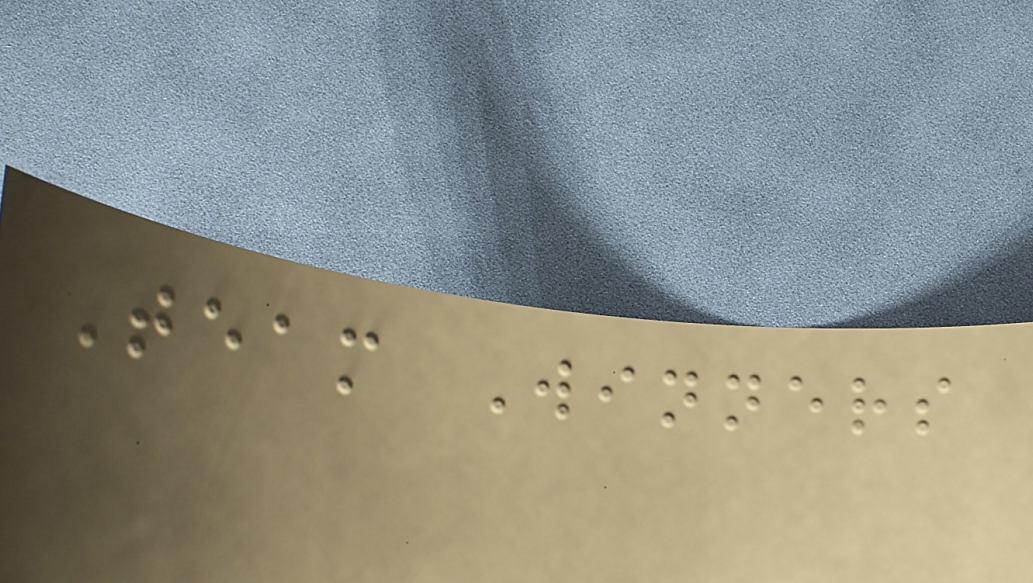Team Winners
